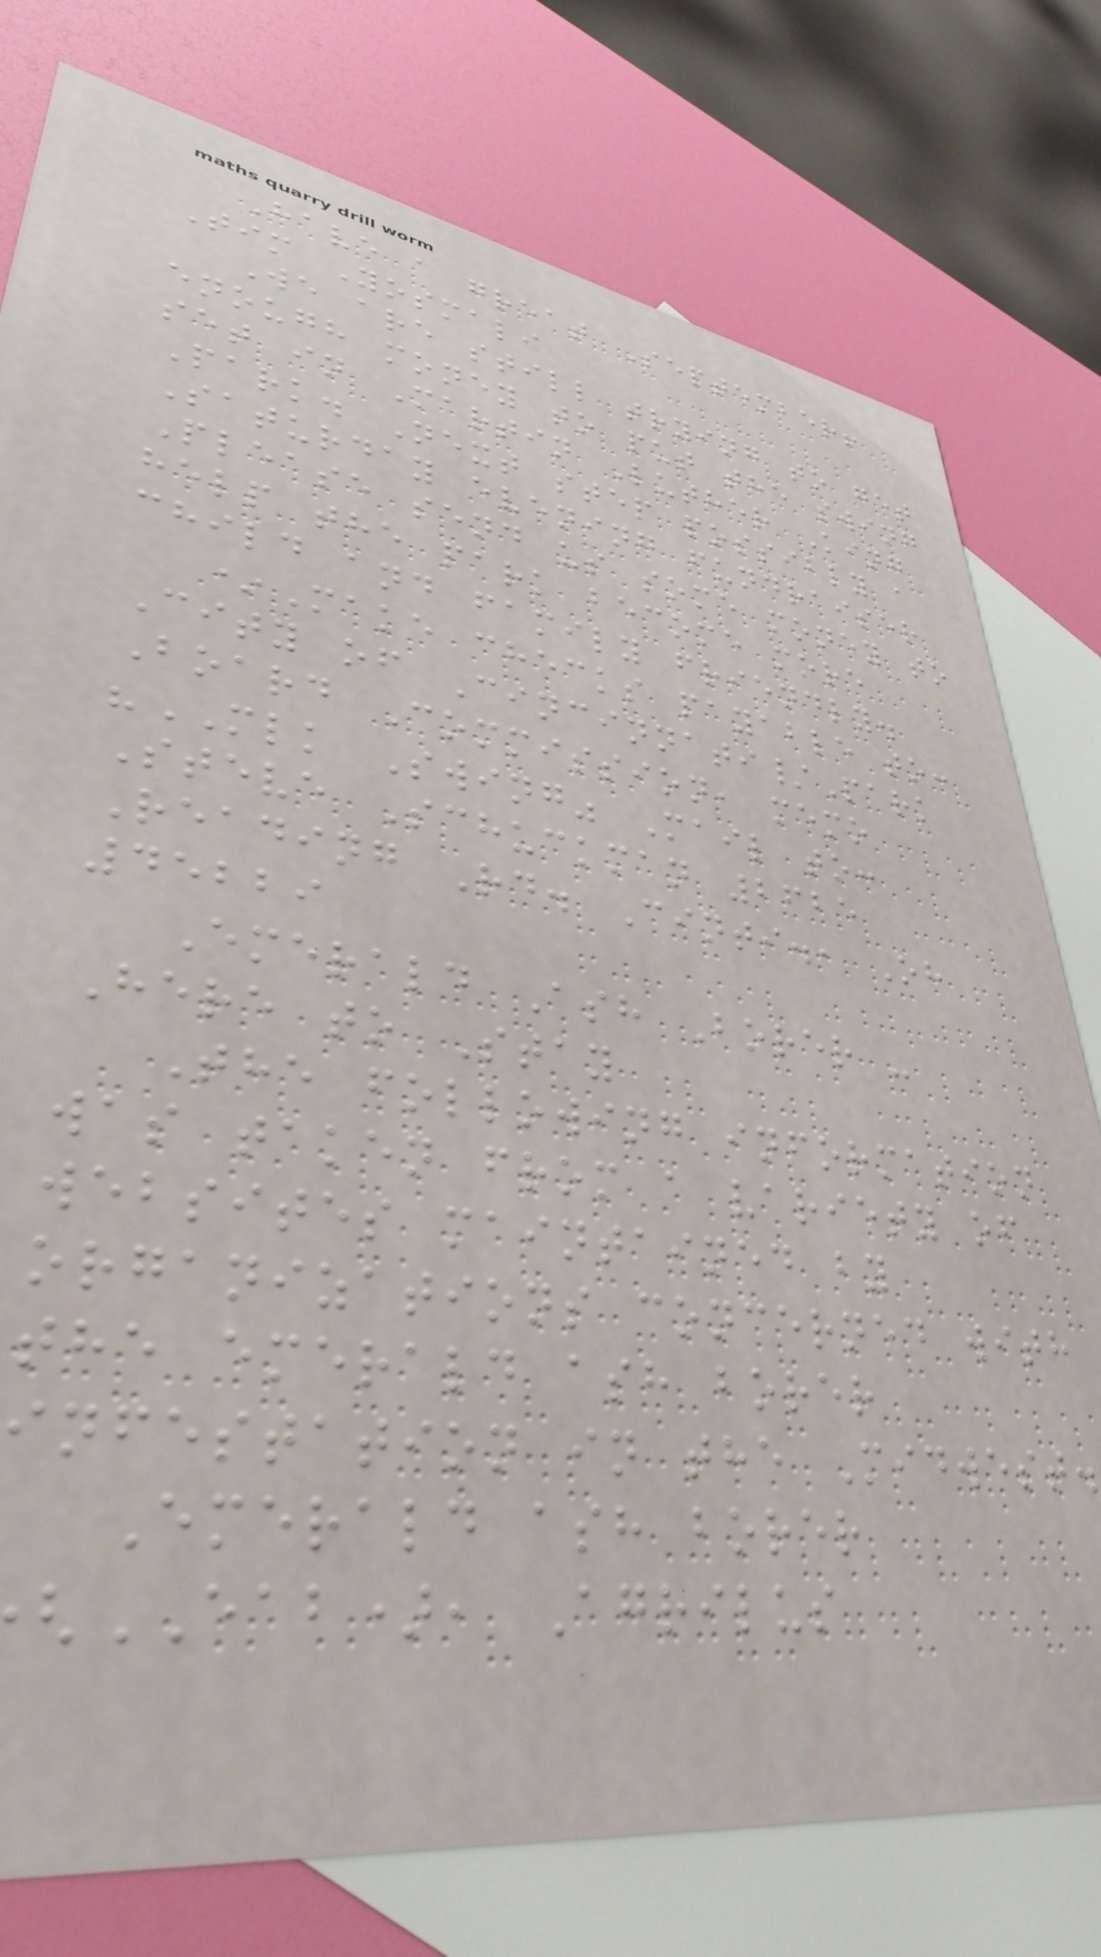Have a great September!
Tim Yosmali
We are still trying to get
enough money to put the swing
set in Martin Luther King
Park. Next step possibly a
Saturday evening fundraiser
Please send us some money to
help the park become more
child and family friendly.
*Make checks payable to:
City of Cincinnati/Park
Board Commission, memo
"MLK Swing" Mail to:
Steve Schuckman 2625
Reading Rd. Cinti., Oh
45229
Emerald Ash Borer -
Here to Stay
The following information
was taken from a variety of
websites maintained by
organizations concerned with
the emerald ash borer
infestation in the Midwest.
Emerald ash borer
EAB), Agrilus
